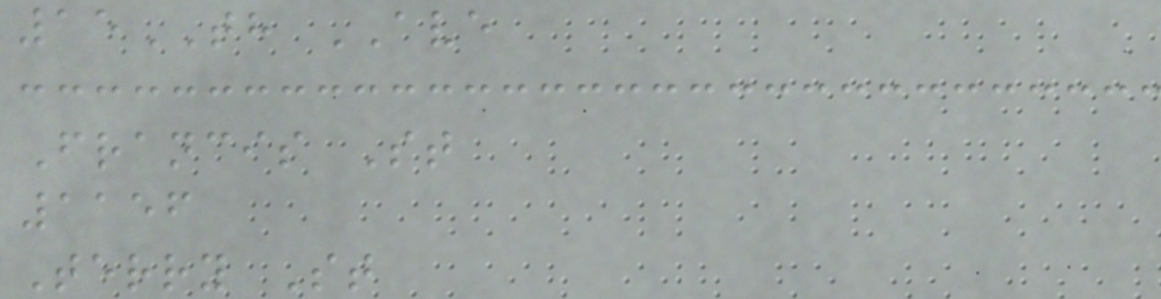15TH AVE
Francis St
1156
Terry St
